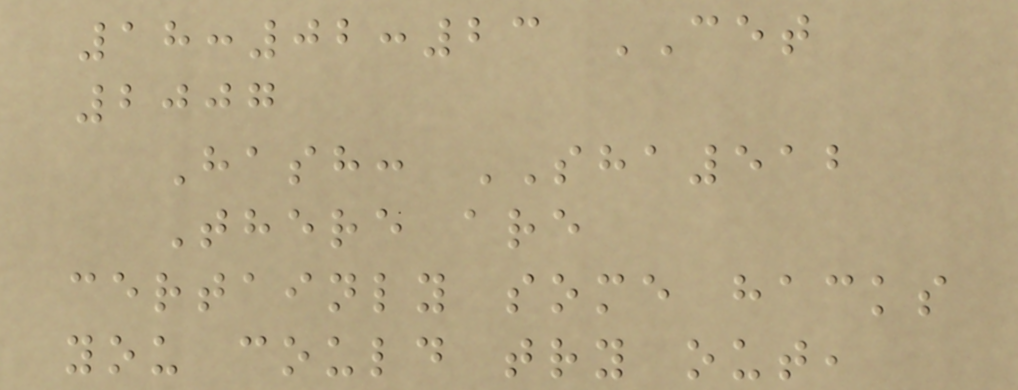18:02:23 CET
2007
Hash: SHA512
There are
certainly some hacks
you could try out,
